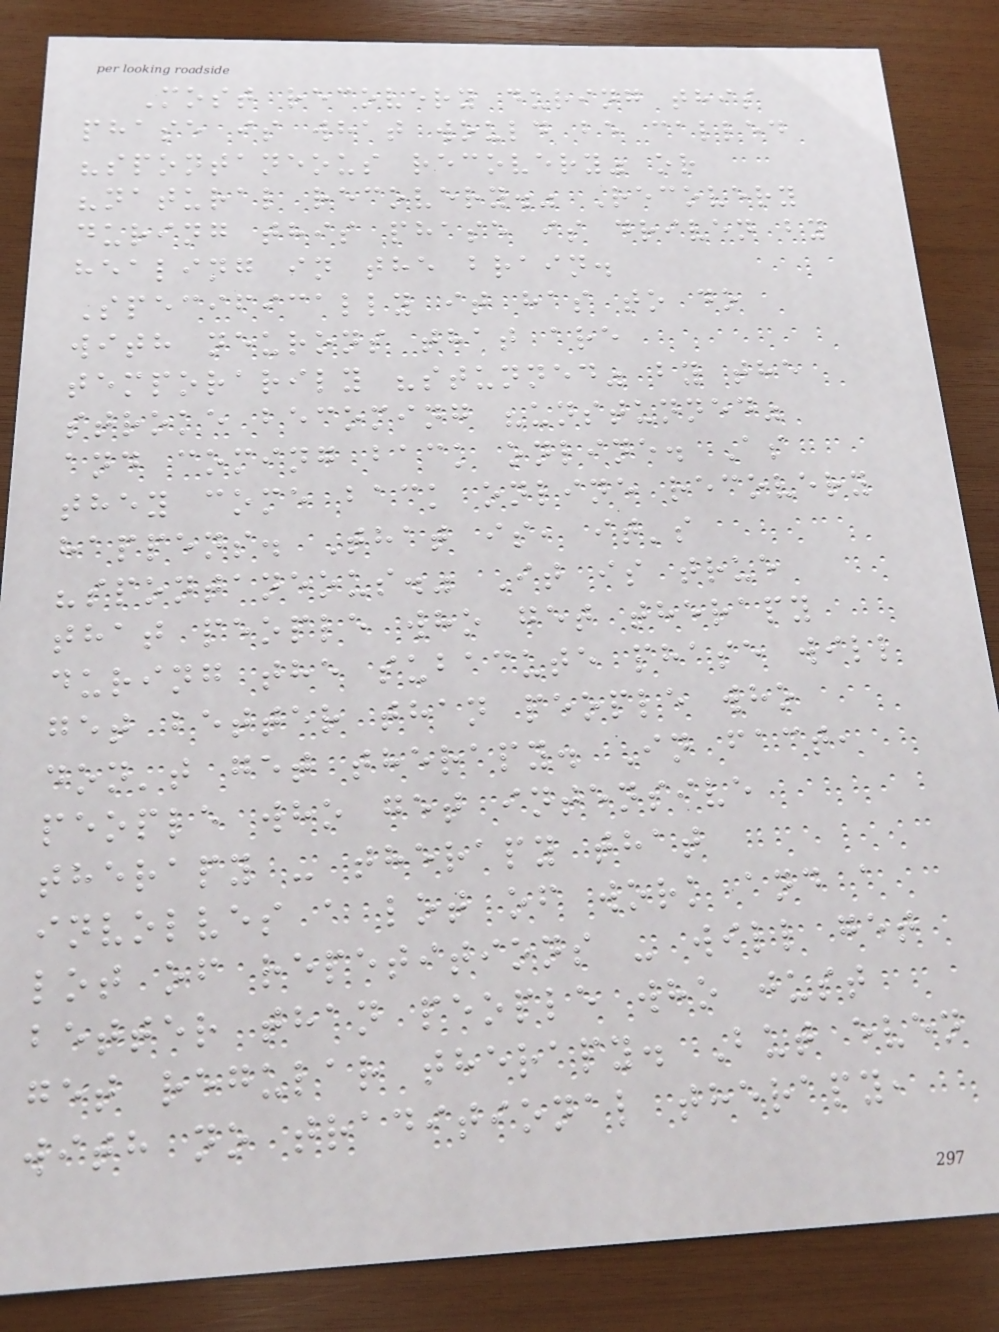Most recovery during this
phase is what would be called
"spontaneous recovery" or
"natural recovery." Recovery
during this phase is driven by
healing in the brain.
Specifically it has to do
with neurons that are
temporarily "stunned" by the
stroke becoming "unstunned"
and coming back online. As
they come back online recovery
happens. That is, it's
"spontaneous." It is true
that people who get therapy
during the subacute phase will
get better than people who
don't get therapy. In fact,
people who get intensive
therapy - therapy that
involves a lot of work and a
lot of repetitions - will get
better than people who just
get regular therapy. But even
with no traditional therapy,
